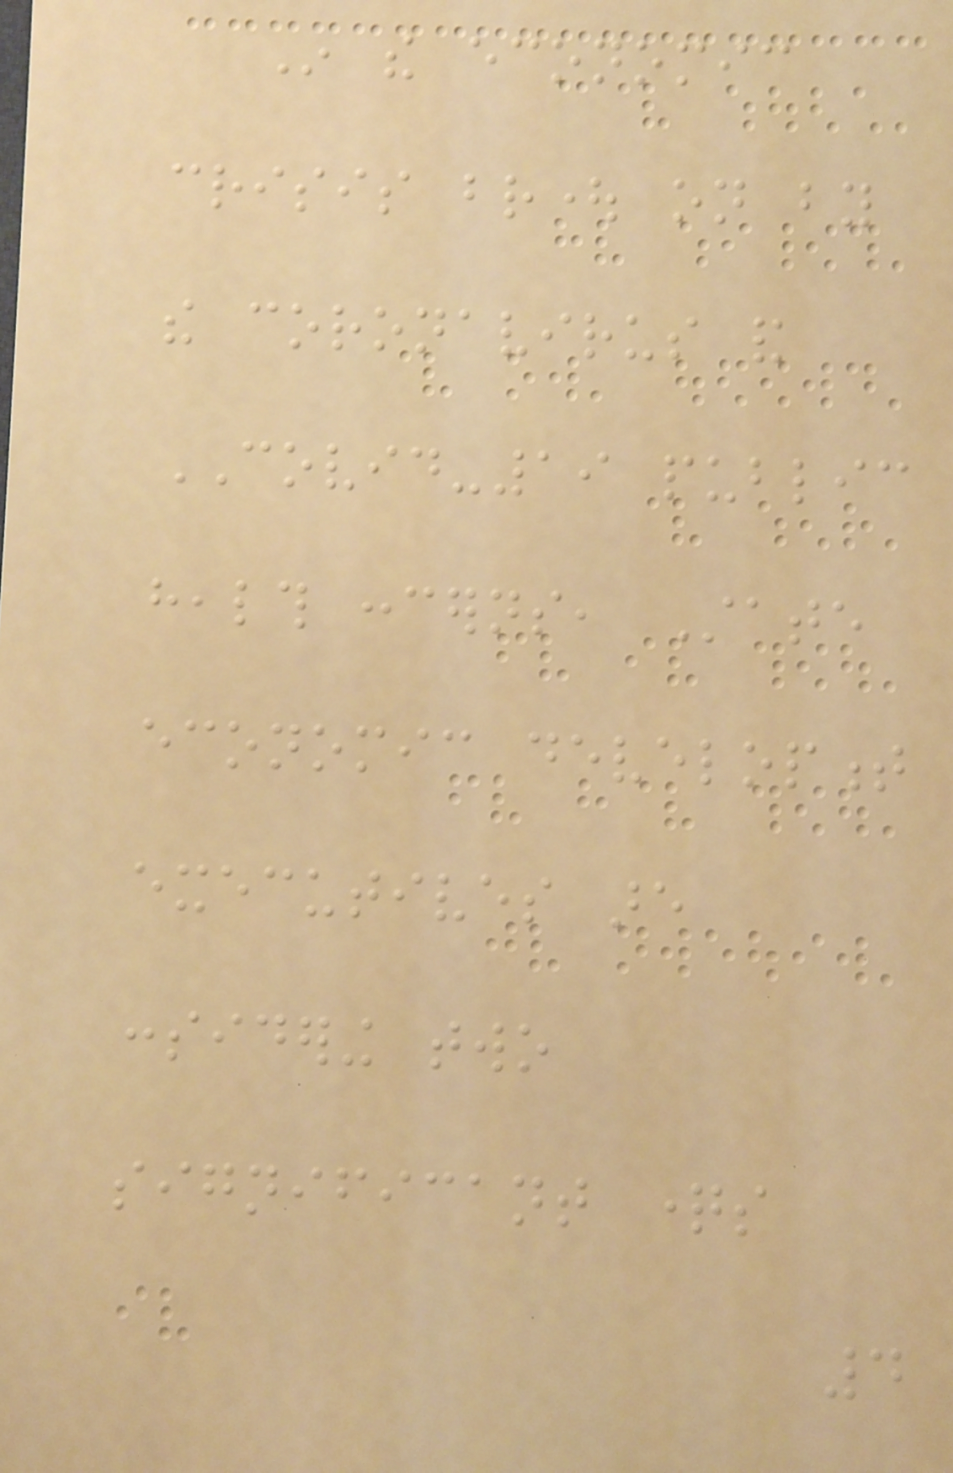In the economic
crisis brought on by
the coronavirus and
COVID-19 public
health concerns, State
economic development
executives are
considering two
significant questions
4
